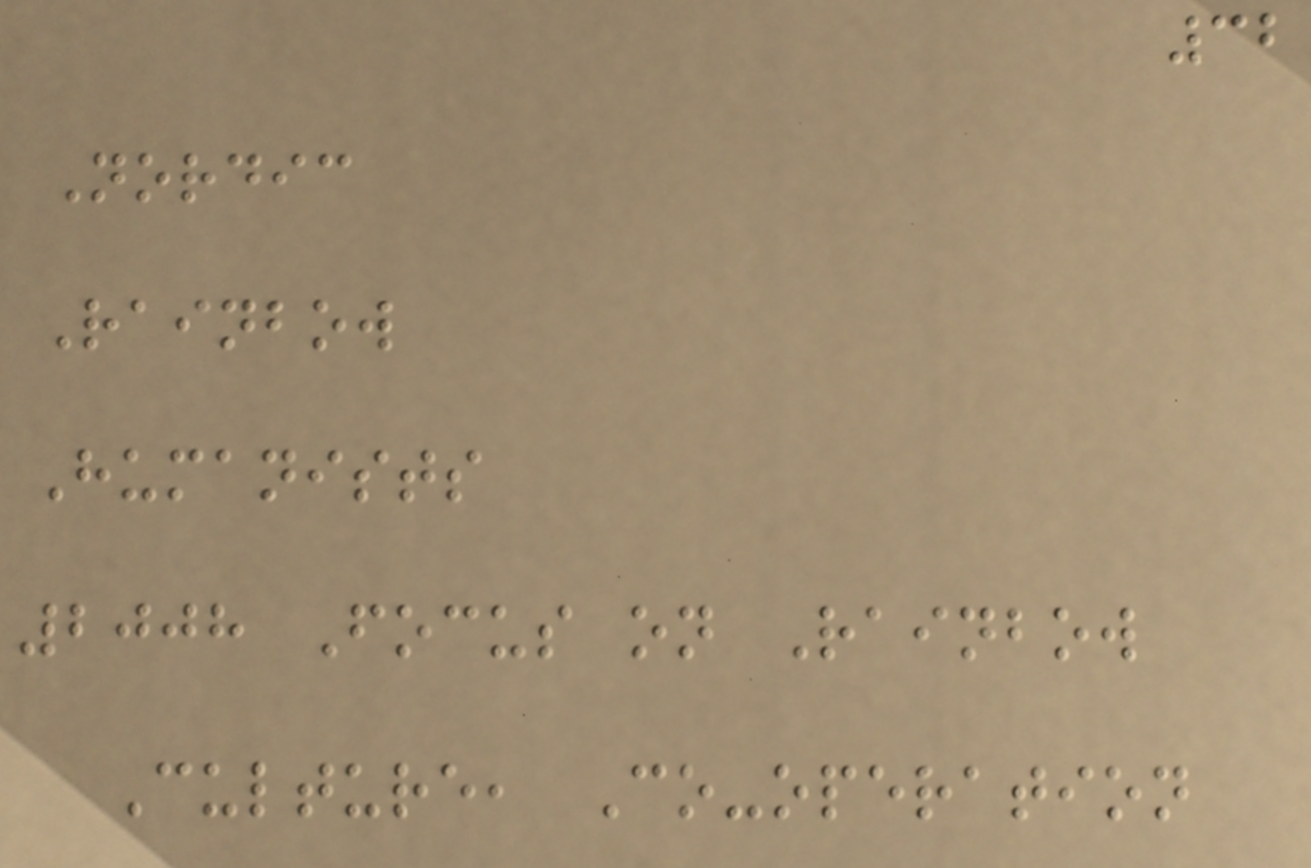32
Nordic
Rainbow
Humanists
2008 Focus on Rainbow
Culture, Co-operation
